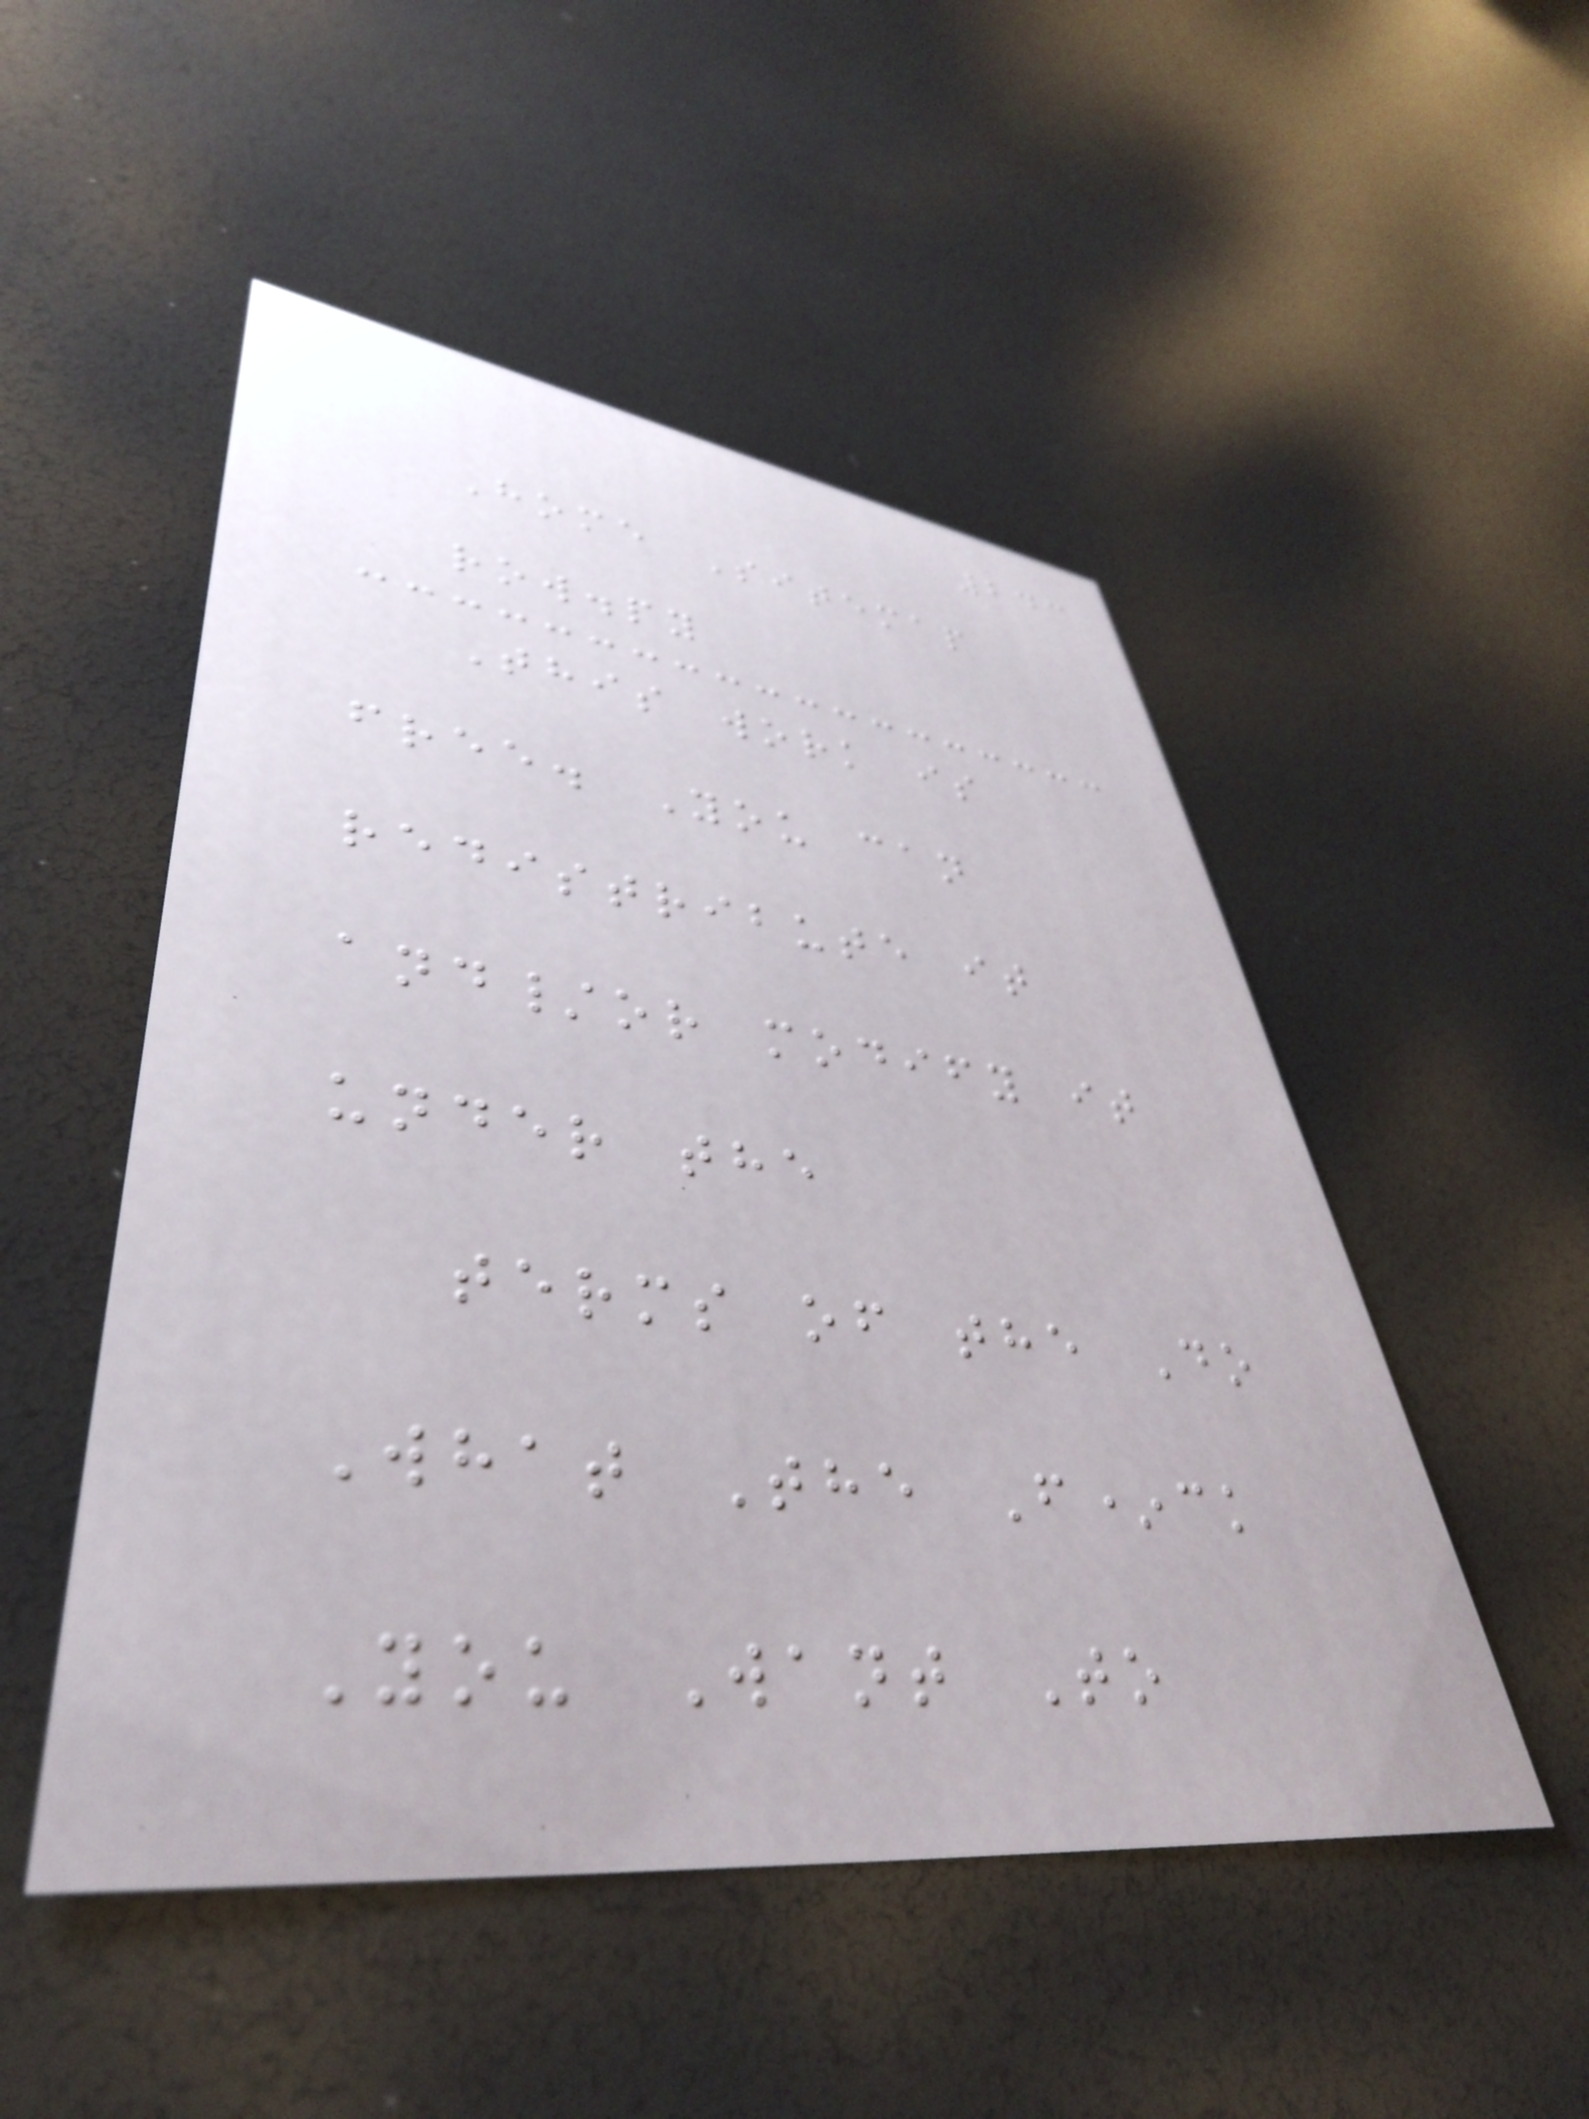243
Home Sitemap
row.py
This work is
free. You can
redistribute it
and/or modify it
under the
terms of the Do
What The F*ck
You Want To
